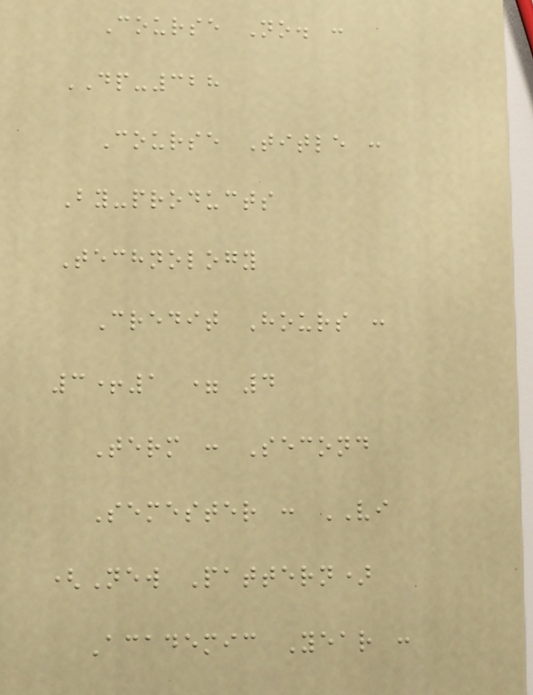Course No. :
DP-328
Course Title :
By-products
Technology
Credit Hours :
3+1 = 4
Term : Second
Semester : VI
(New Pattern)
Academic Year :
